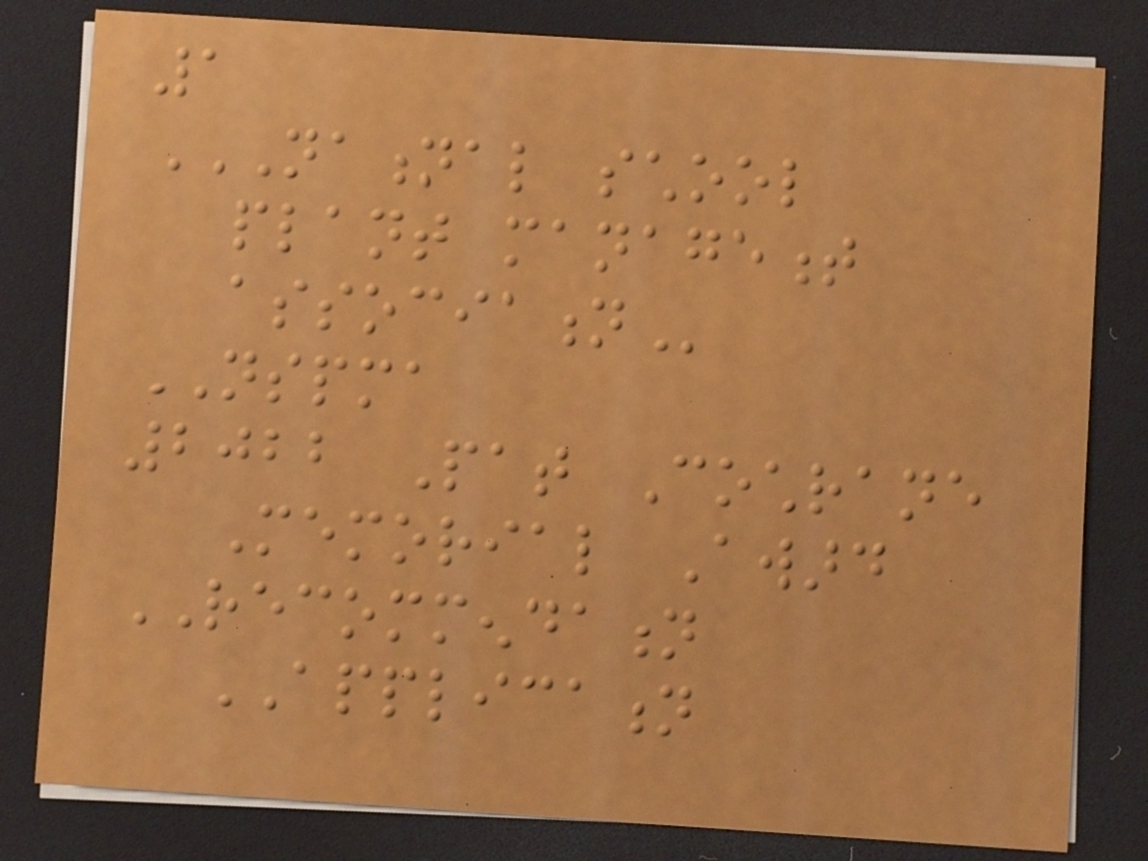1
NATIONAL SCHOOL
PLANT MANAGEMENT
ASSOCIATION
NSPMA
2022 Pat Cochrane
Memorial Award
RECOMMENDATION
APPLICATION
